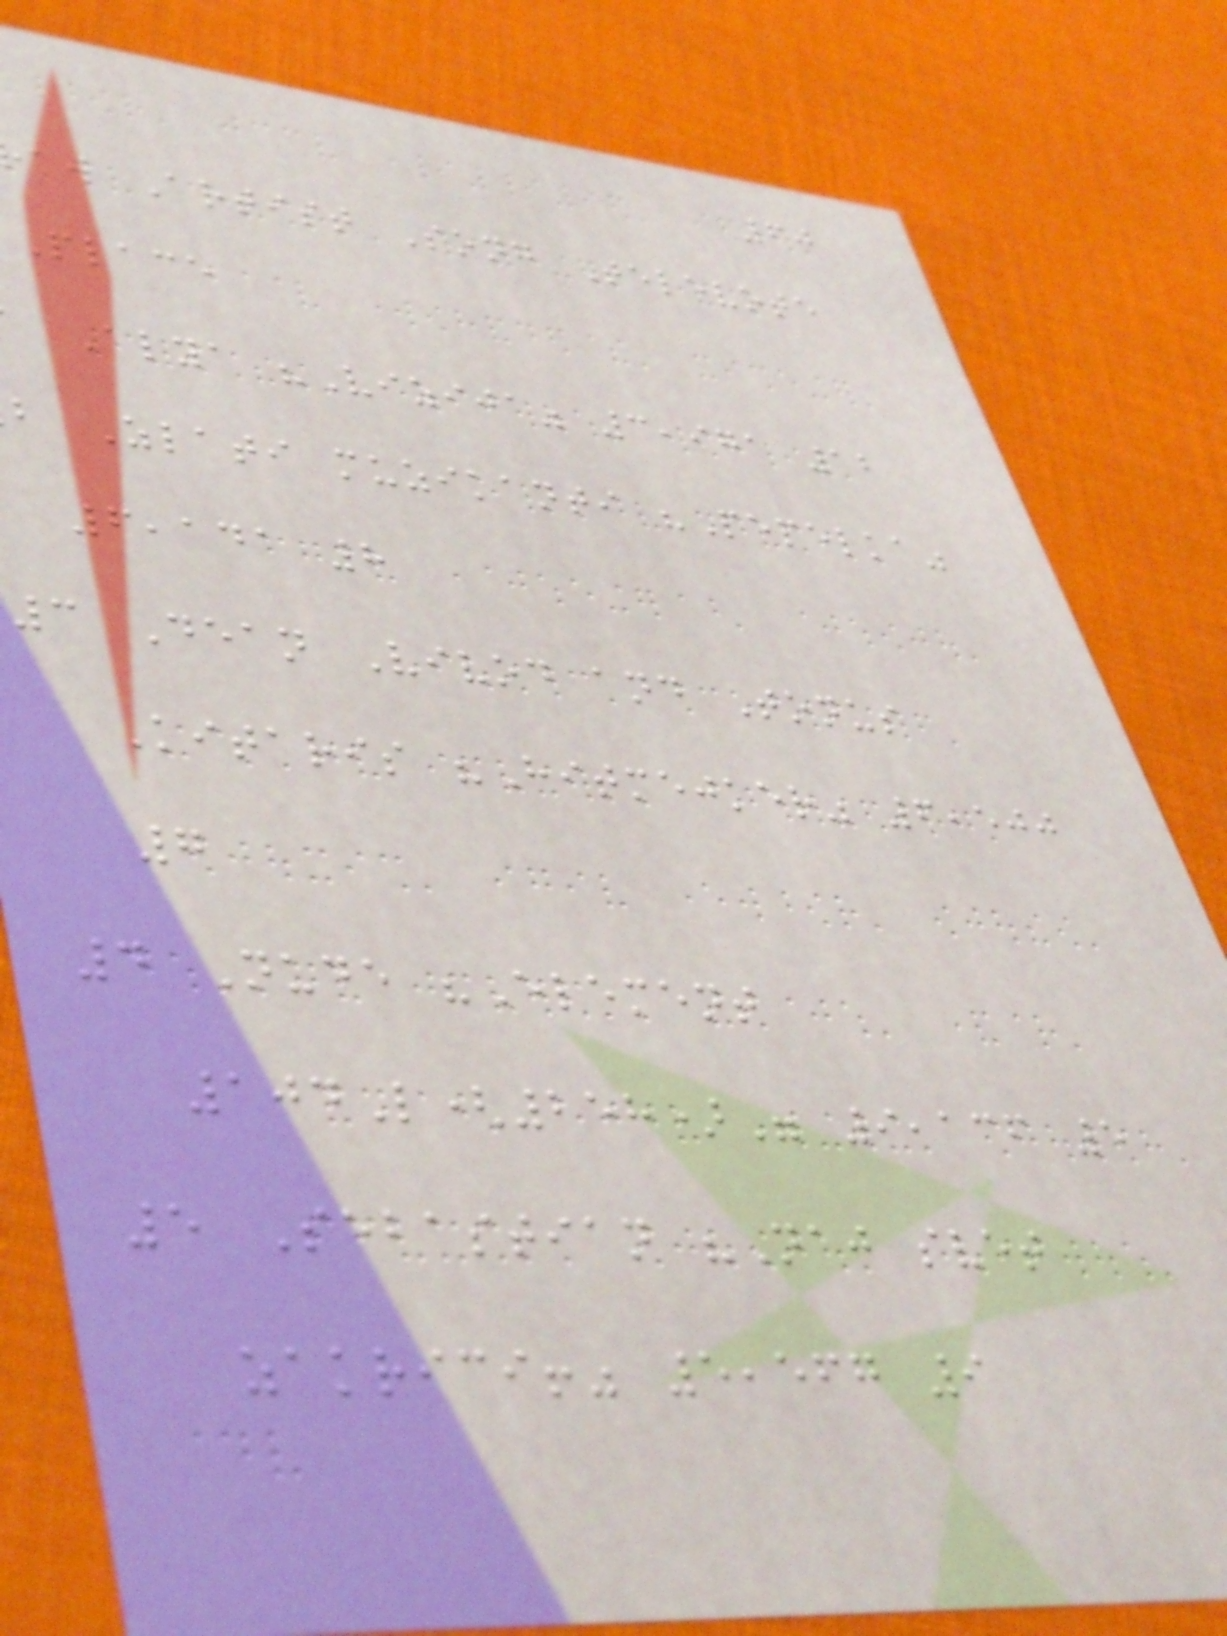60
aw Artist Song Televote
Place
Alya "Vizija" 3,971 12
b Zlati muzikanti "Pepelka"
6,141 8
3 Dean Vivod and Tonus
Kitaris "Hitmejker" 6,500
7
4 Nude "Element
104L(258)" 9,136 5
5 Sebastian "Naj svet
zakrici!" 5,567 9
